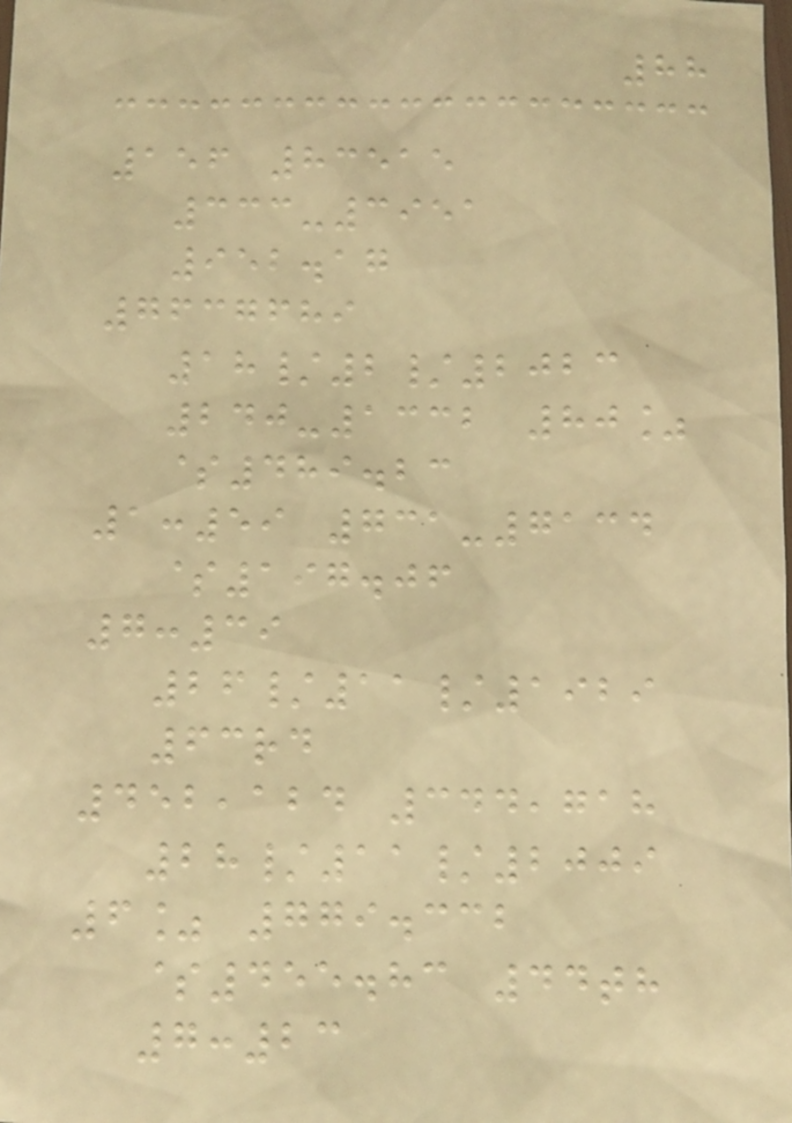88
156 83515
333-3951
952.17
7637689
18/2/2023
240-1332 80%
$489.23
1:59 731-7134
$197.06
7:39
26/11/1929
63rd
452,124 344,718
28/11/2009
6% 779.332
$455.83 44th
7:23
